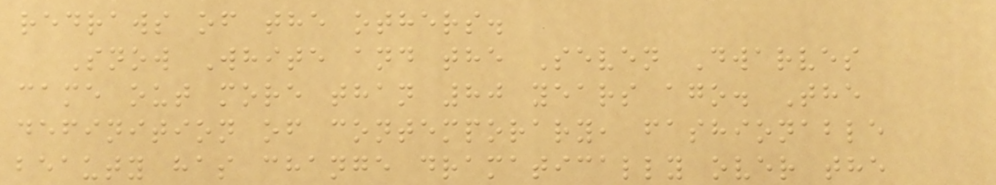redraws of the others.
Snow White and the Seven Dwarves
came out more than 80 years ago. The
definition of contemporary, fashionable
beauty has change dramatically over the
